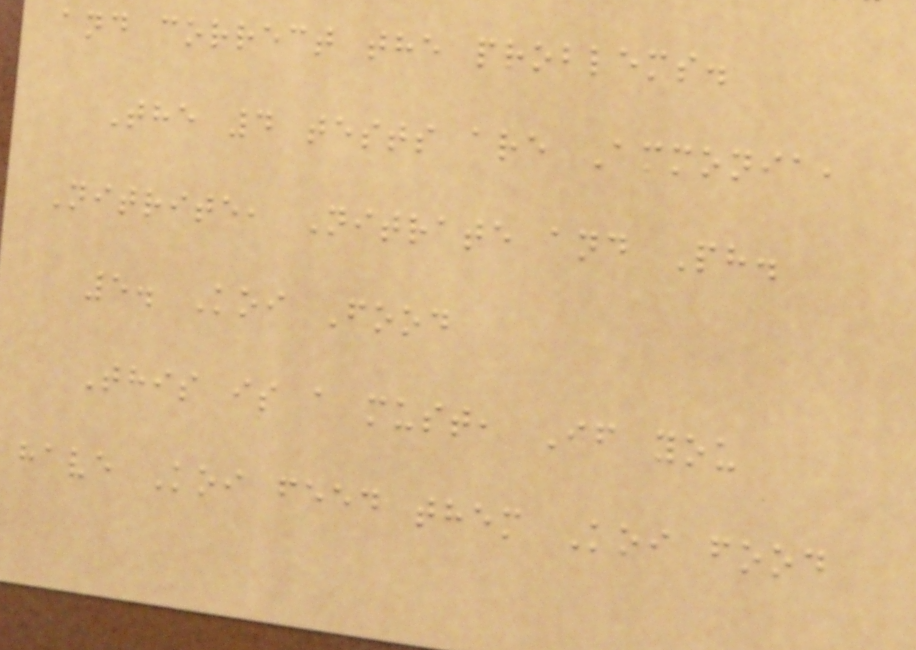and correct the problems.
The 4 tests are Ammonia,
Nitrite, Nitrate and Ph.
5. Koi Food
This is a must, If you
have Koi feed them Koi food
